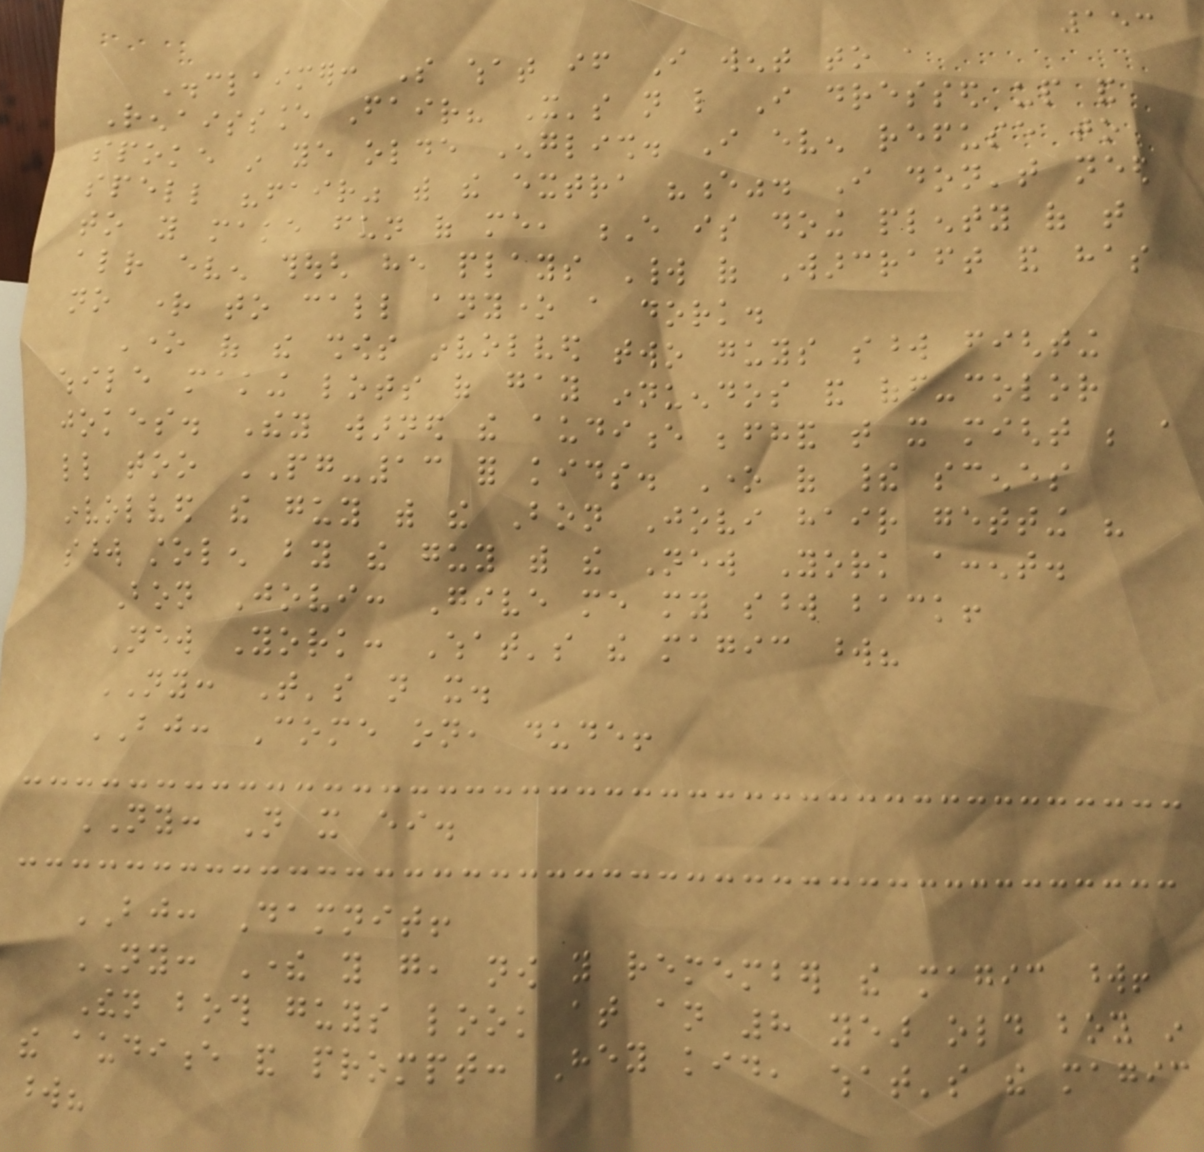153
Disclaimer: So what if I went to a
Renaissance Fair? It's not like I dressed up and
spoke in ye olde English. I even refuse to
spell "fair" with the extra "e". I don't need
to you make fun of me, E is doing plenty of that
already even though he plays World of Warcraft and has
no right to call anyone a dork.
One of the shows involved two guys sword fighting
while making lots of gay innuendos and off-color
jokes. They warned the audience beforehand that it might be a
little too PG-13 for kids. One of their scenes
involved the guy with the Bon Jovi hair getting his
sword stolen by the guy with the New York accent.
Bon Jovi: Give me my sword back!
New York: What's the magic word?
NY: That's not it.
BJ: Come on, dude!
NY: Not it either.
BJ: Damnit!
NY: There you go, now you remember the magic word!
Then both guys look at an 8 year old boy in
the audience and prompt: Hey kid, what's the magic
word?
